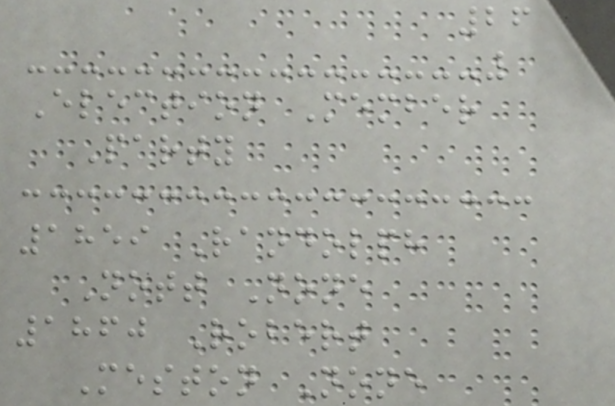26
Election Member
Party
1859 Randolph
Nott None
1860 Robert
Meston None
